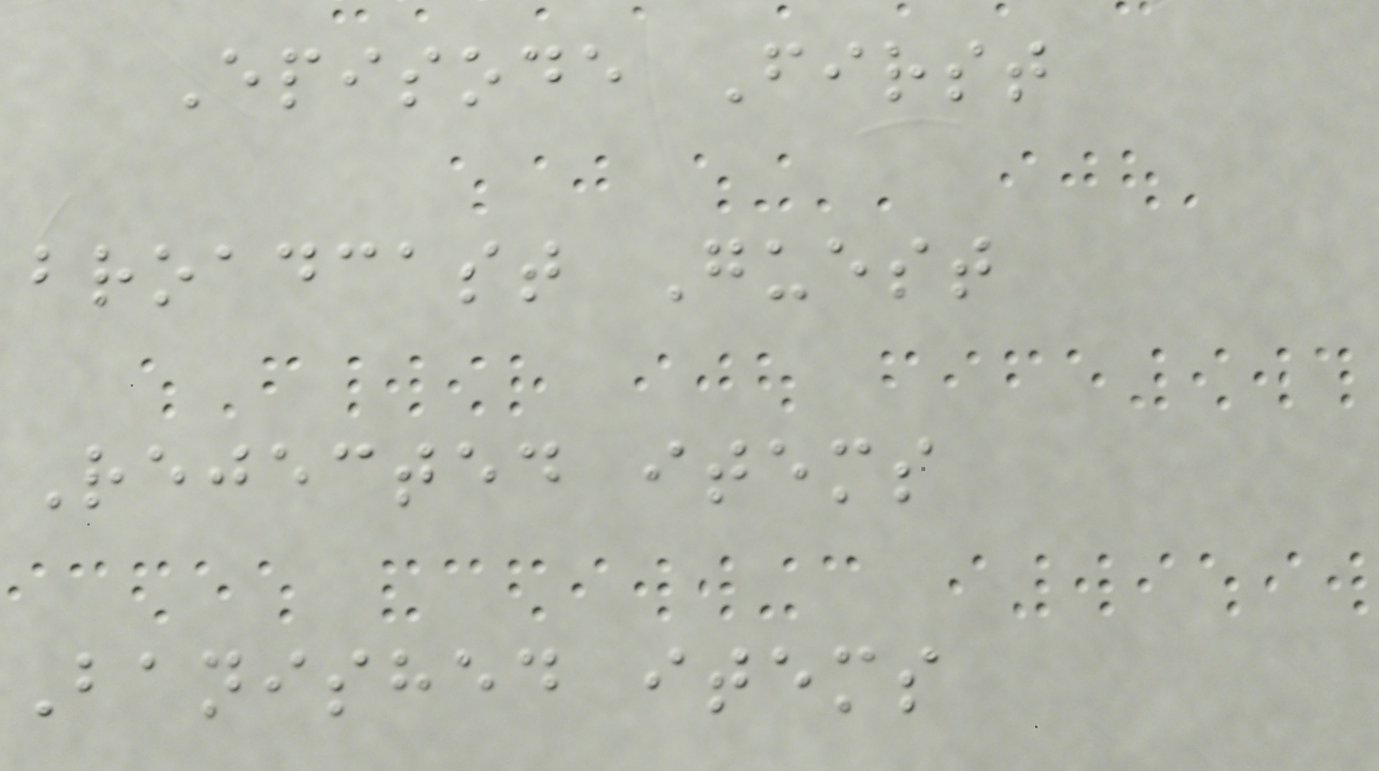Episode First
broadcast Guest
Rejected items
Banished items
